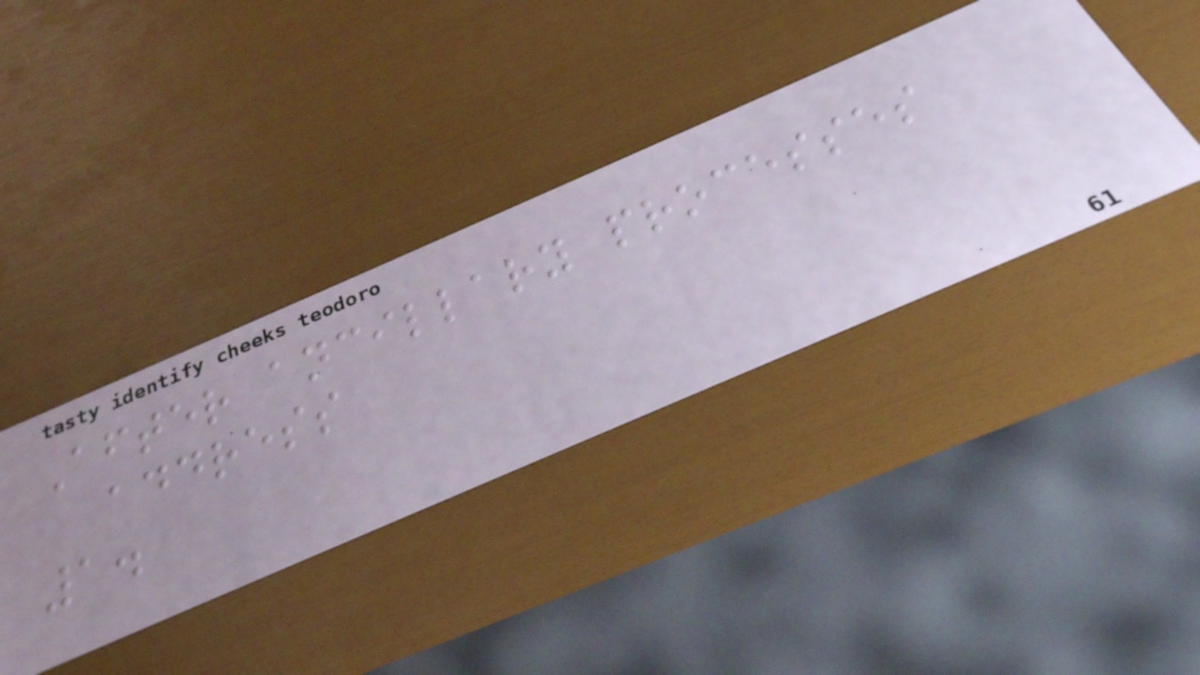After ancillary processes
address
1.
